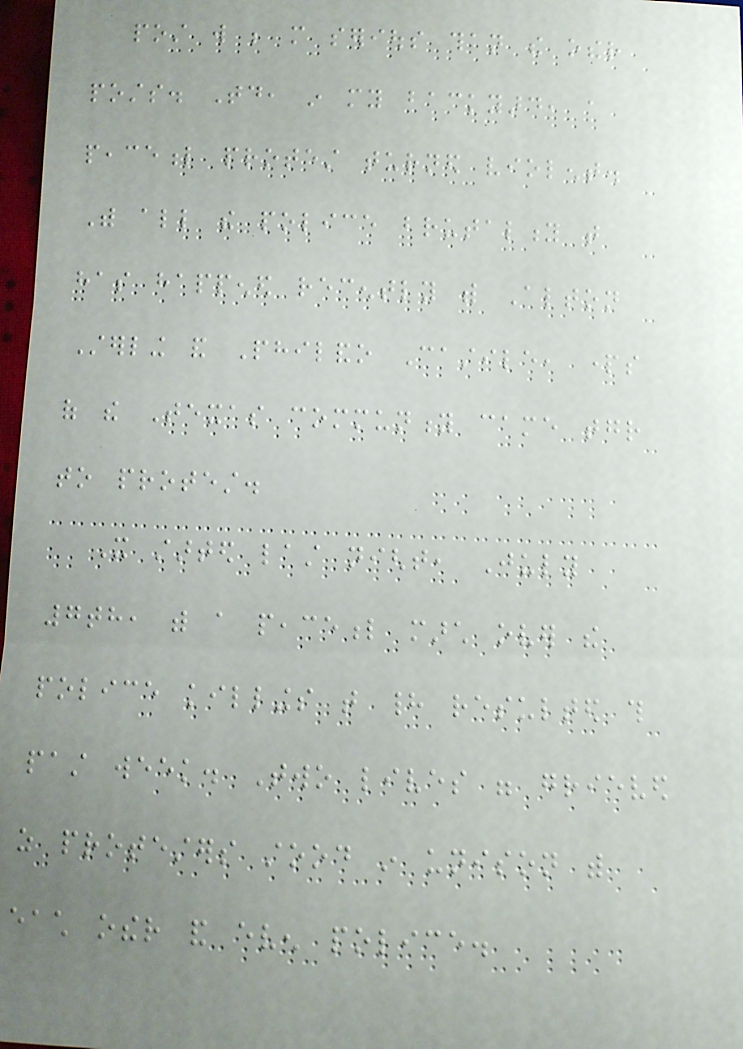post will be more serious than the other
posts. Today, in my backyard, a
peaceful protest turned violent.
With all the police brutality that
has happened recently with Alton
Sterling and Philando Castile, parts
of the Texas community came together
to protest.
It started last night, July
7th, with a peaceful march over the
police killings that had resulted this
past week. Two lives were grieved
as protesters stood in unison with
each other and even police.
